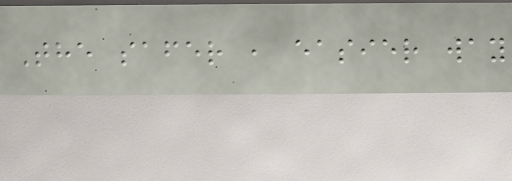The safer , easier way
